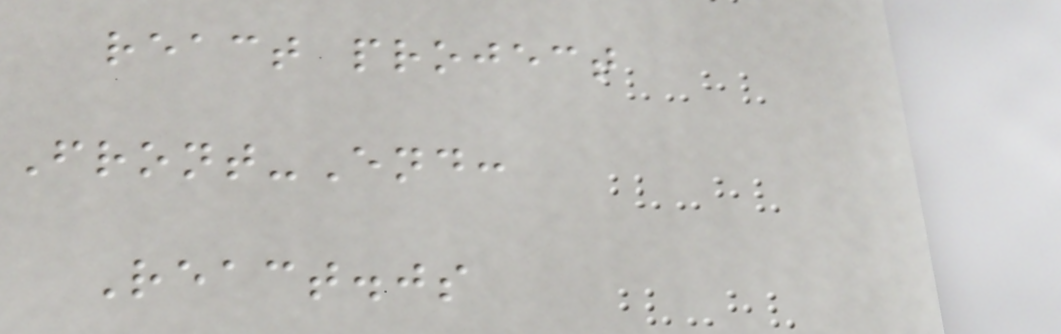react project
Front-End:
React.js
